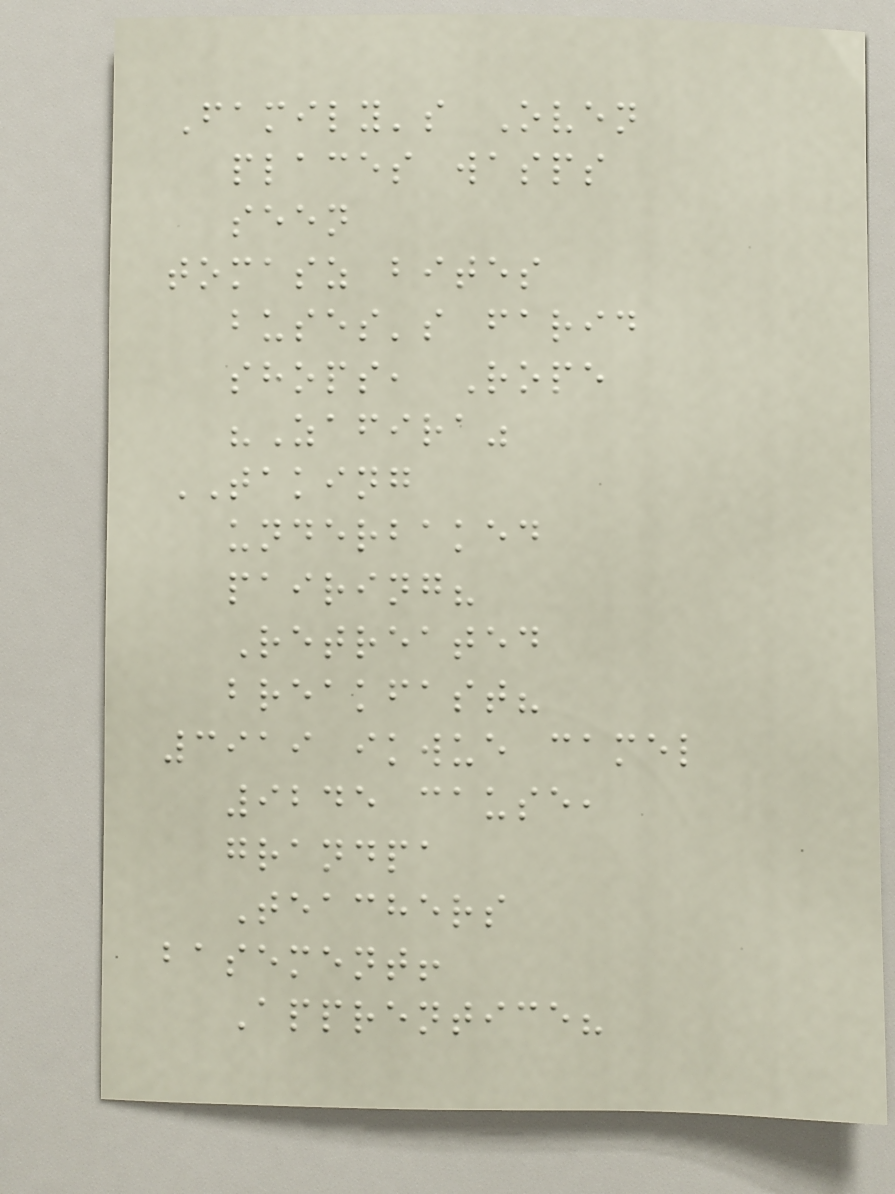Family's Oven
places wasps
seen
tomasz bites
buses's farid
shops, Rope
"Zafira"
TAKING
underbaked
pairing?
Retreated
breakfast?
3919 ikwue camel
9245 cause,
grandpa
Teachers
basement!
Apprentice?
